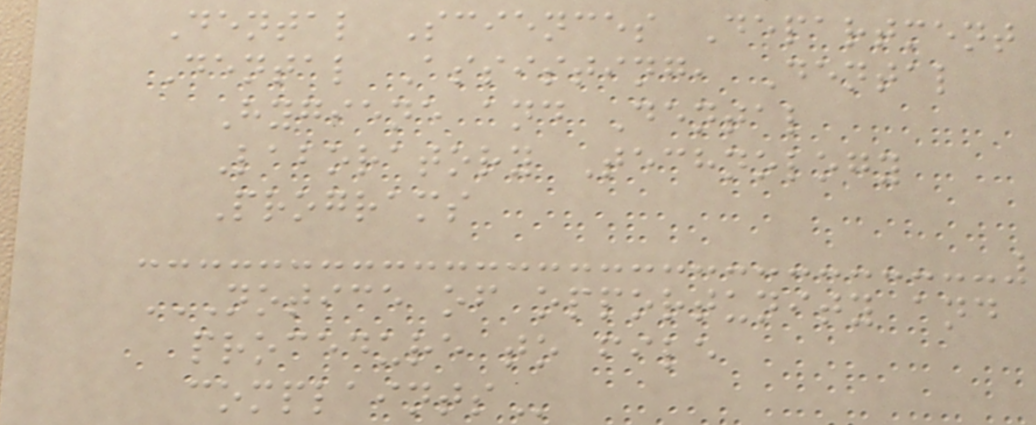Dental Sciences Department
Dental Assisting, Dental
Hygiene and Dental
Laboratory Technology
Programs
NOTICE OF OPPORTUNITY AND
PROCEDURE TO FILE
COMPLAINTS
